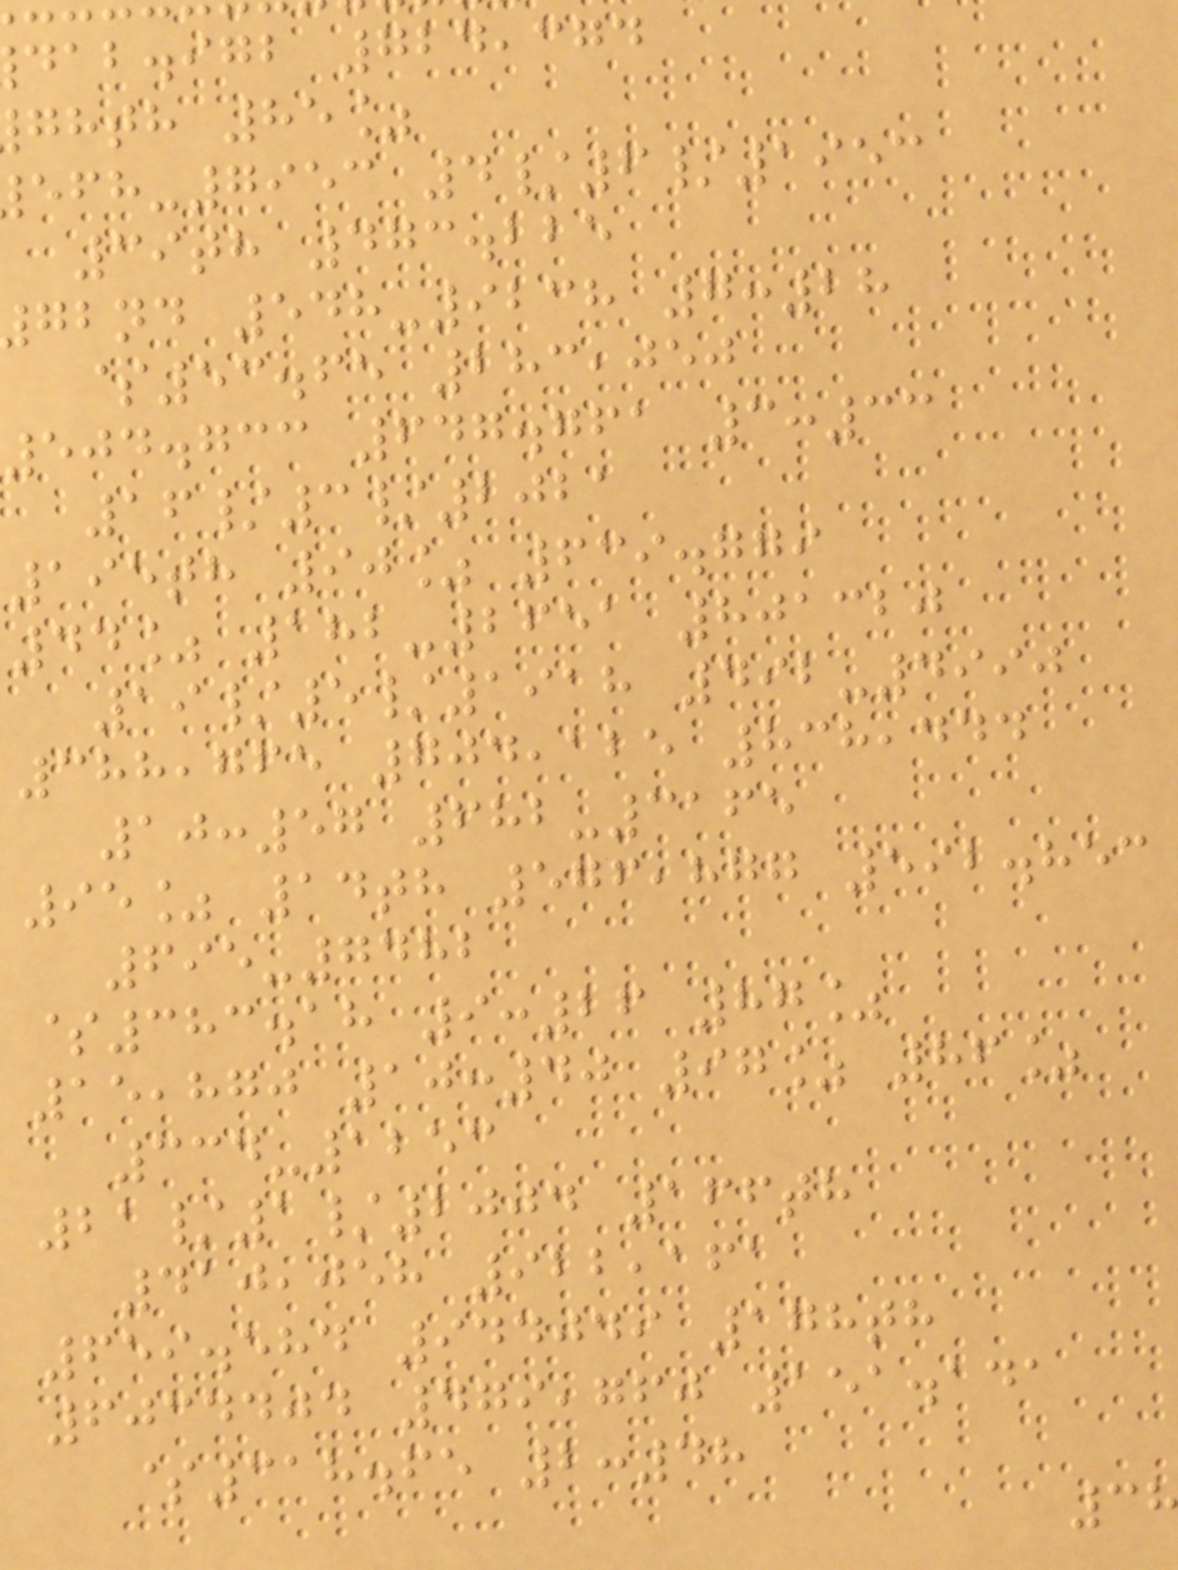dab.igb 724,374
ghth 85%
-7953 4/6/1953
39th 473.225
gbnd 548-9238 7:28
$53.65 283,050
504.733 647.761 3:33
16/3/2021
195th 90% 639.779
44% 182-2651 801320
19/5/1918 492-4990
388,765 704,125 838,444
10:57 682-3165
95% 14th 576,877 592.853
695-7482
$383.18 9:26 87%
15,870 10:40 97% 86%
334-1253
21/1/2004 166th
410,058 922,161
659.584 944049 178th
6034404 479,760 151.141
$318.65 2:48
